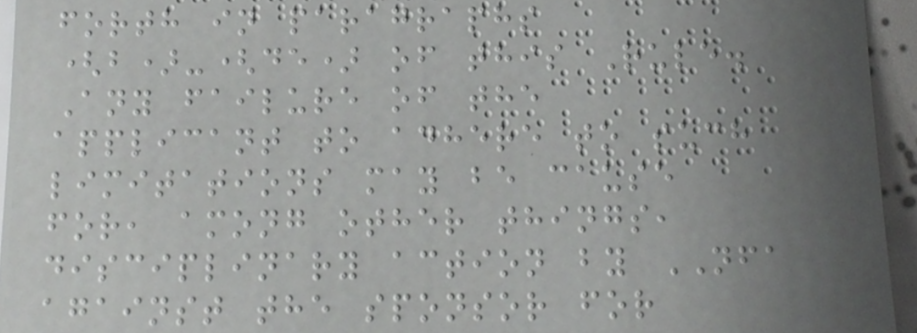forth in paragraphs
(b)-(de) of this Rule.
Any failure of the
applicant to adhere to such
limitations may be cause
for, among other things,
disciplinary action by NFA
against the sponsor for
